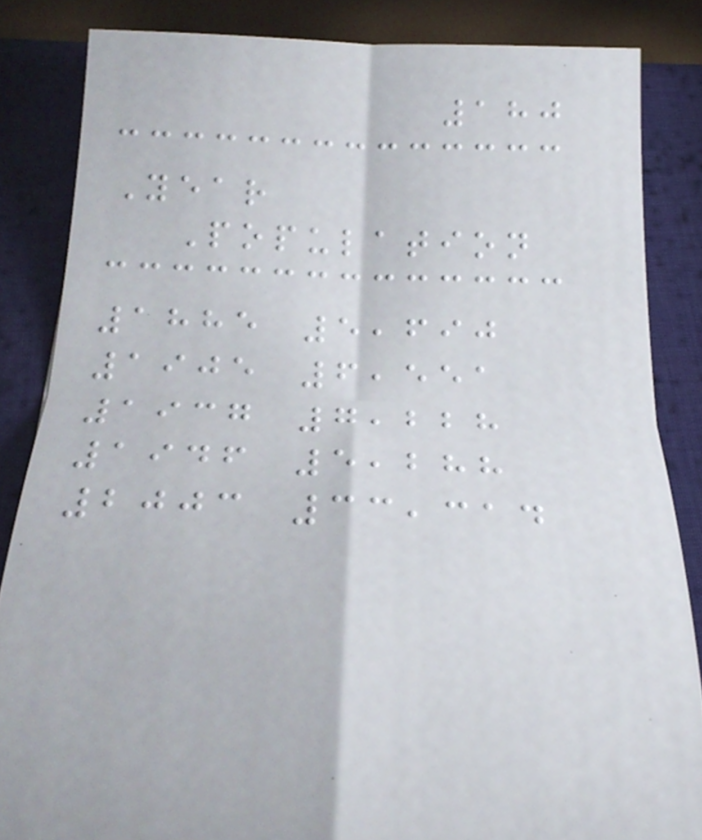180
Year
Population
1885 5,690
1905 6,551
1937 7,228
1946 5,288
2003 33,314
